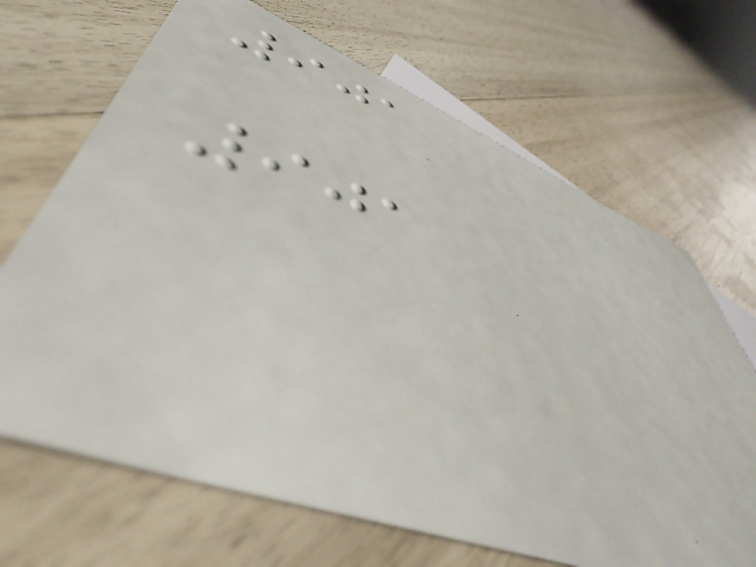901
901
